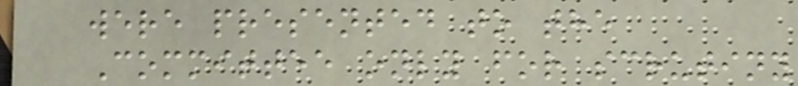were presented to the
Committee only for scrutiny
